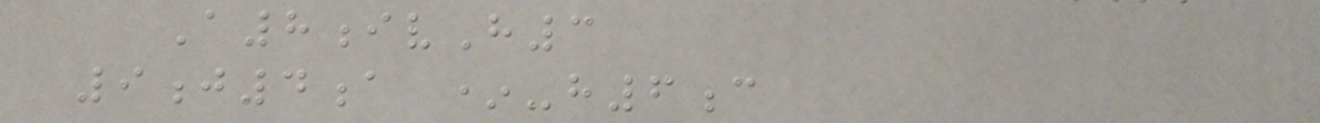A8ivH3
9j4a *-h6c
